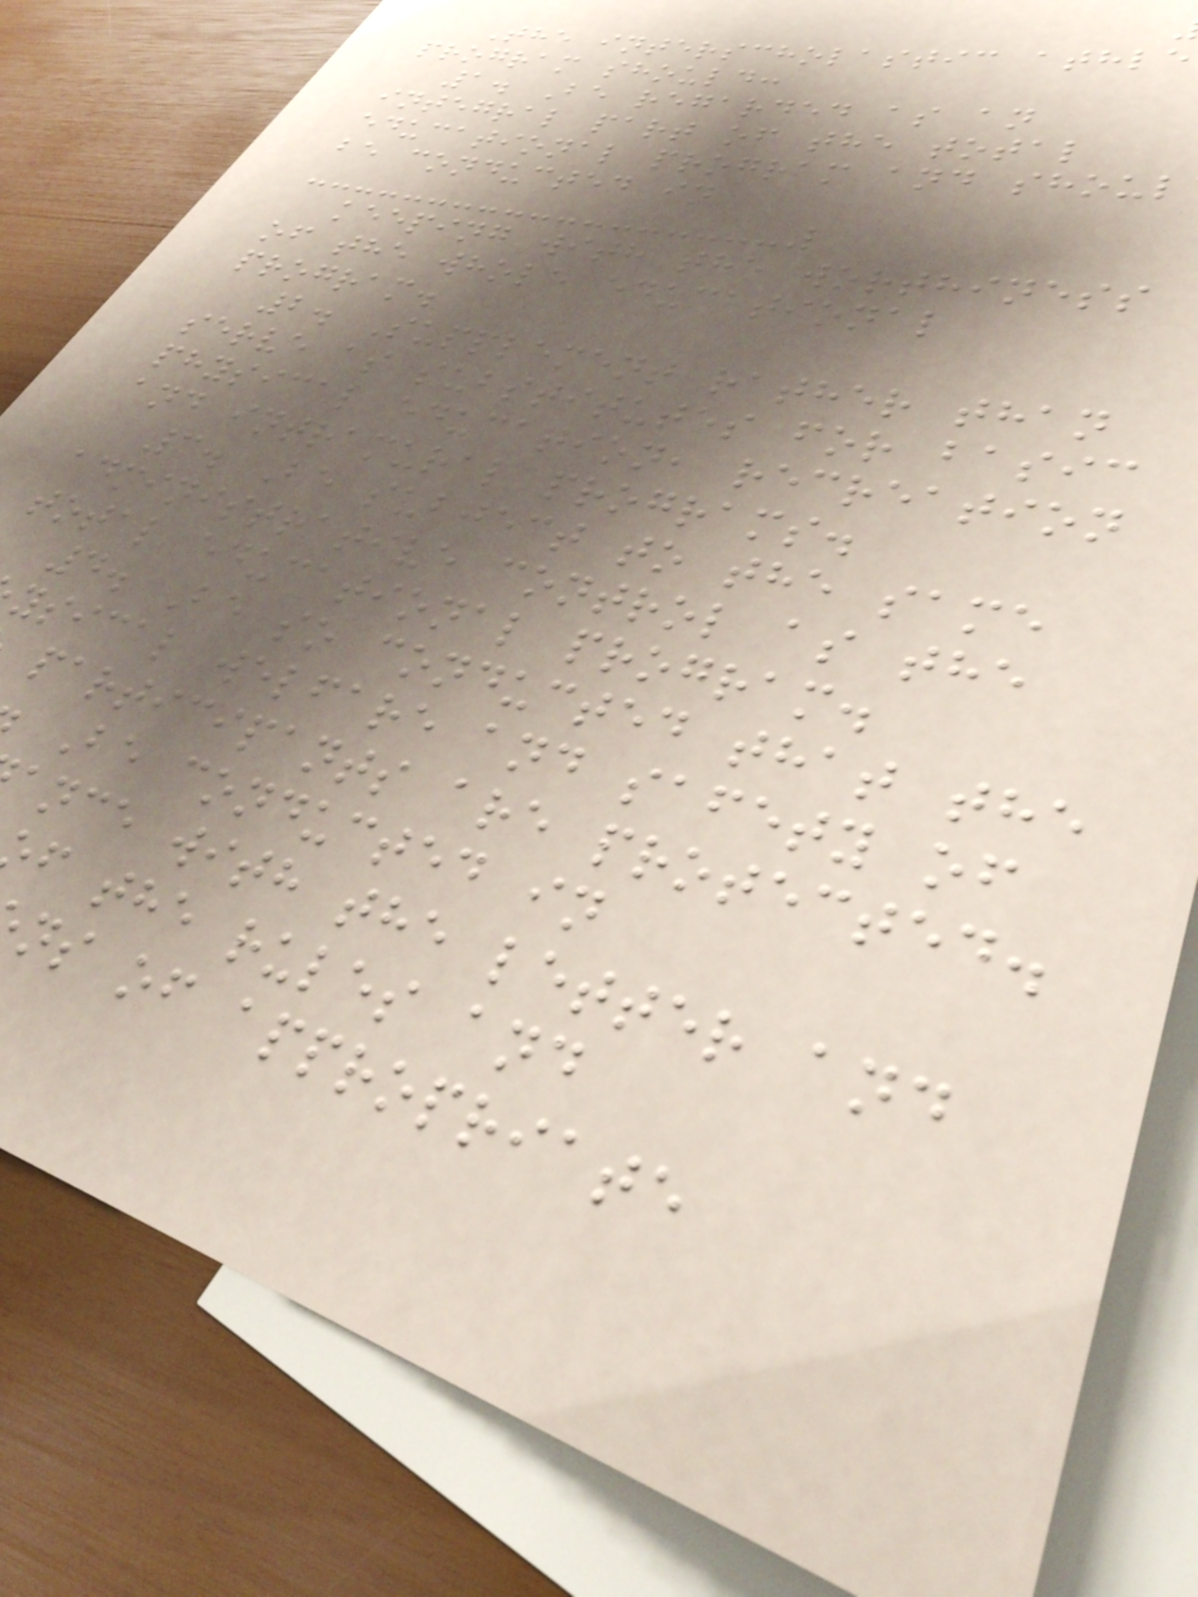The interscholastic athle
program should:
1. Be regarded as an
integral part of the total
educational program and shoul
be conducted in
keeping with the worthiness
of the whole educational
program.
2. Supplement rather than
serve as substitutes for basic
physical education, recreation
and intramural programs.
3. Be subject to the same
administrative control as the
total educational program.
4. Be so conducted that the
ysical welfare and safety of
participants are protected.
Be conducted in
ance with the letter and
f the rules and
ns of appropriate
